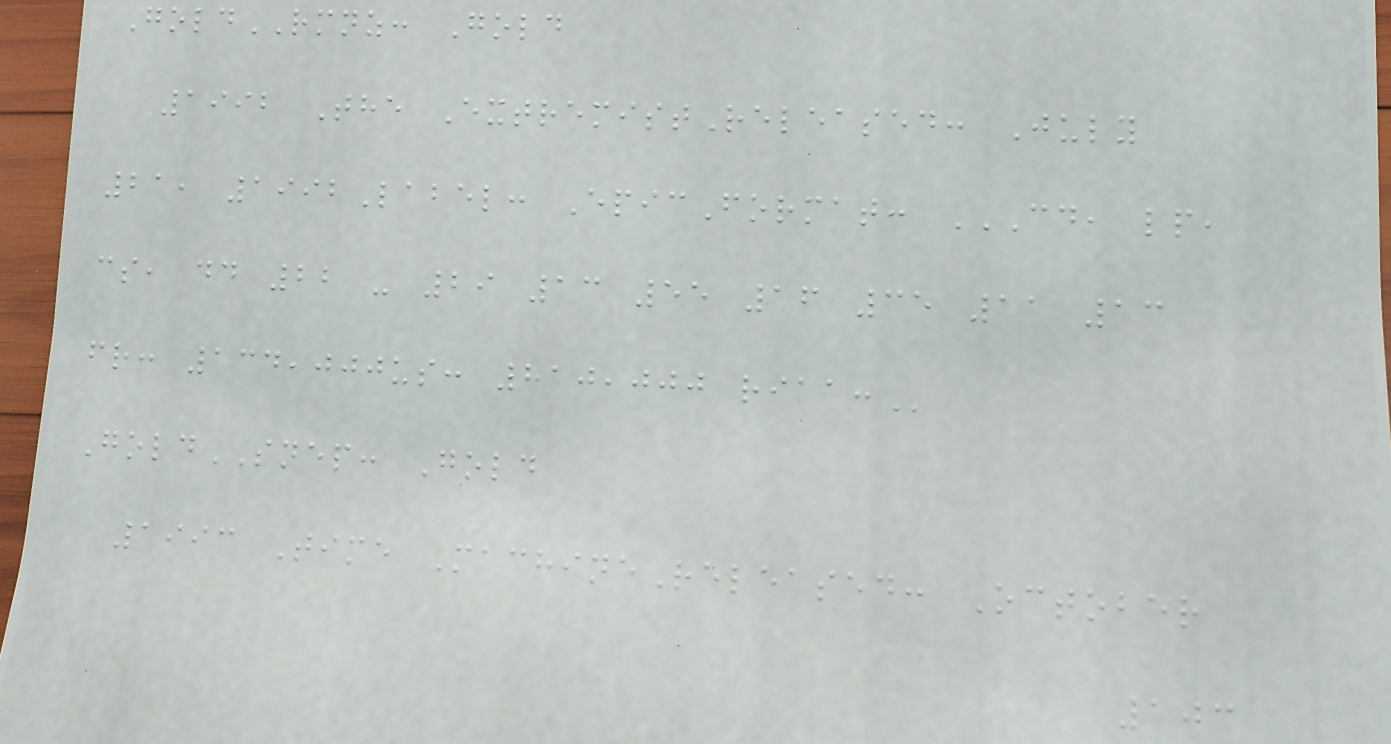GoldRMNZ: Gold
1992 The ExtremistReleased: July
21, 1992Label: EpicFormat: CD, LP,
CS, DD 22 - 29 13 55 16 35 11 13
FR: 134,000US: 810,000 RIAA:
GoldSNEP: Gold
1993 Time MachineReleased: October
103
